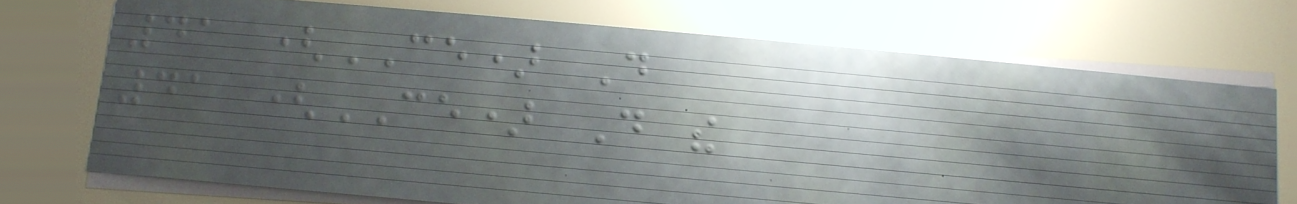41 (CE) Do
41 (CE) Do the
